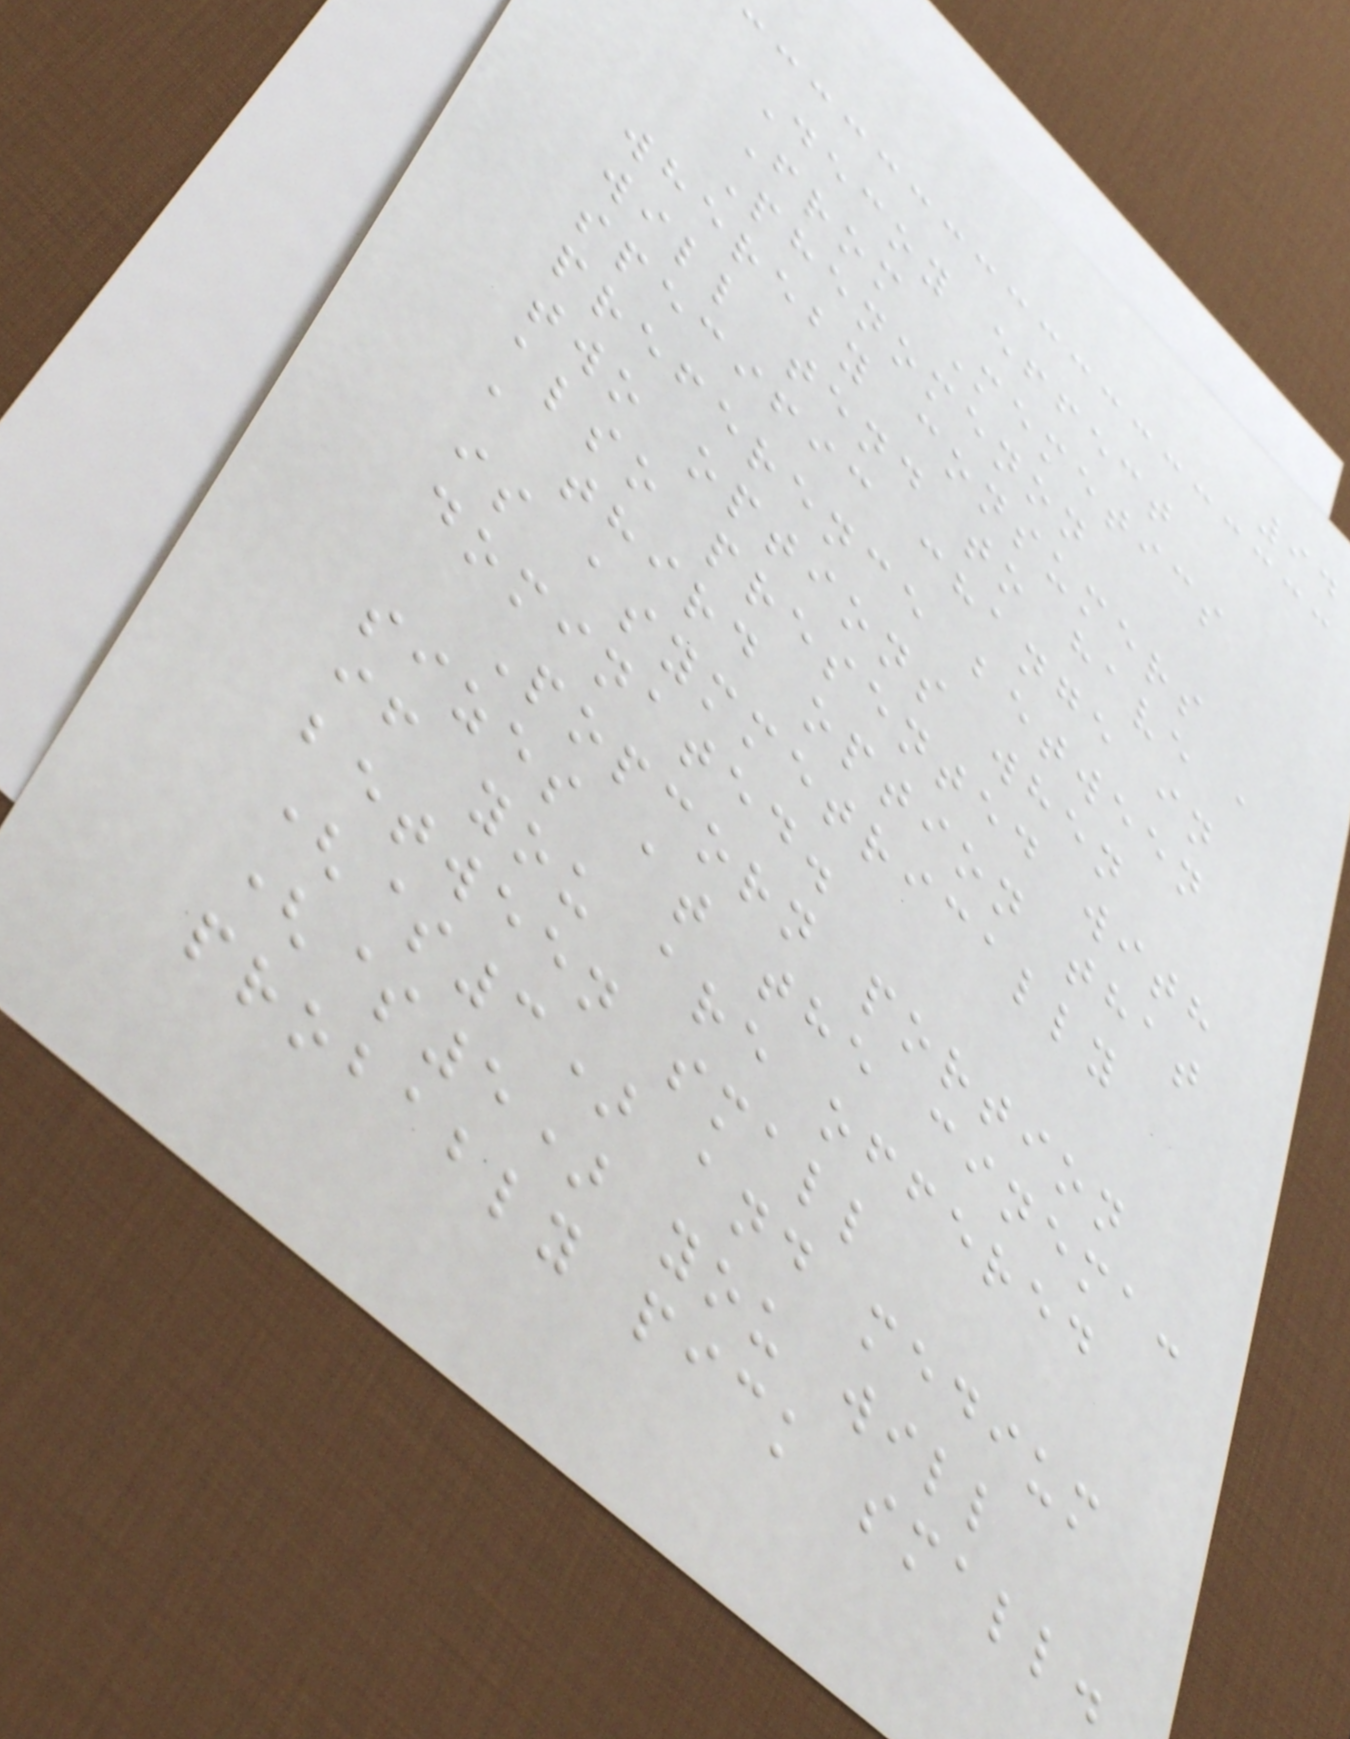94
Decoy effect
From Memetics
Phenomenon
whereby consumers
will tend to have a
specific change in
preference between
two options when
also presented with
a third option that
is asymmetrically
dominated.
Popcorn portion
sizes at the cinema:
if you are offered
between small
($3) and medium
($5) you will
probably pick small.
